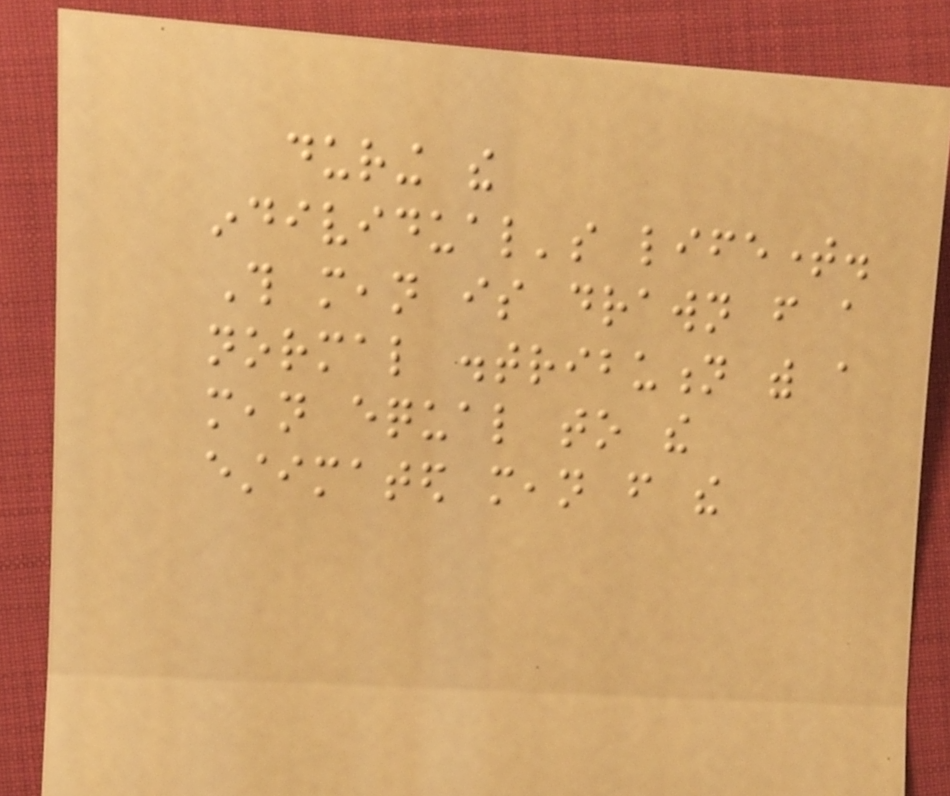during the
individual's lifetime.
This mean is drawn from a
normal distribution with a
mean equal to the
estimated mean from the
